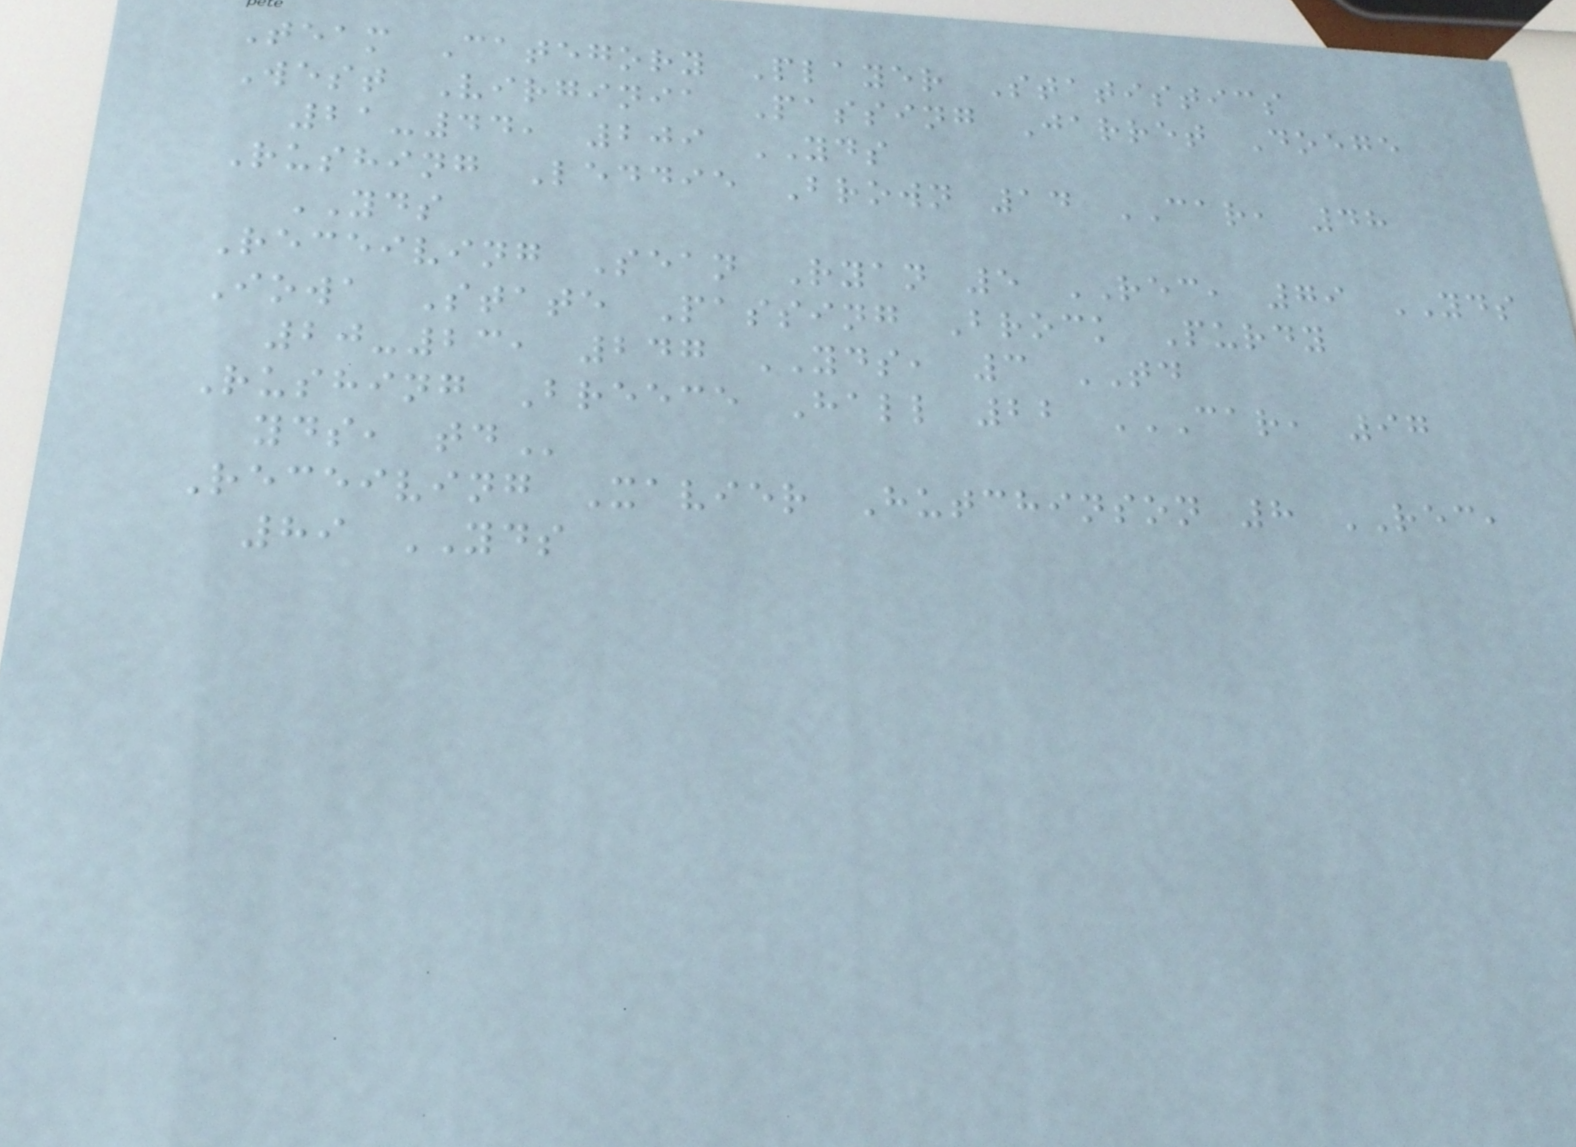Team Category Player Statistics
West Virginia Passing Jarret Doege
21-44, 209 YDS
Rushing Leddie Brown 14 CAR, 48
YDS
Receiving Sean Ryan 5 REC, 79 YDS
Iowa State Passing Brock Purdy
20-23, 247 YDS, 3 TD
Rushing Breece Hall 22 CAR, 97
YDS, TD
Receiving Xavier Hutchinson 8 REC,
89 YDS
